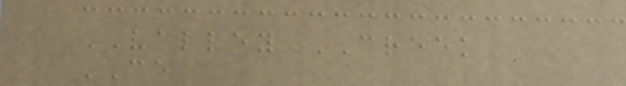VALLEY CREEK
CE
